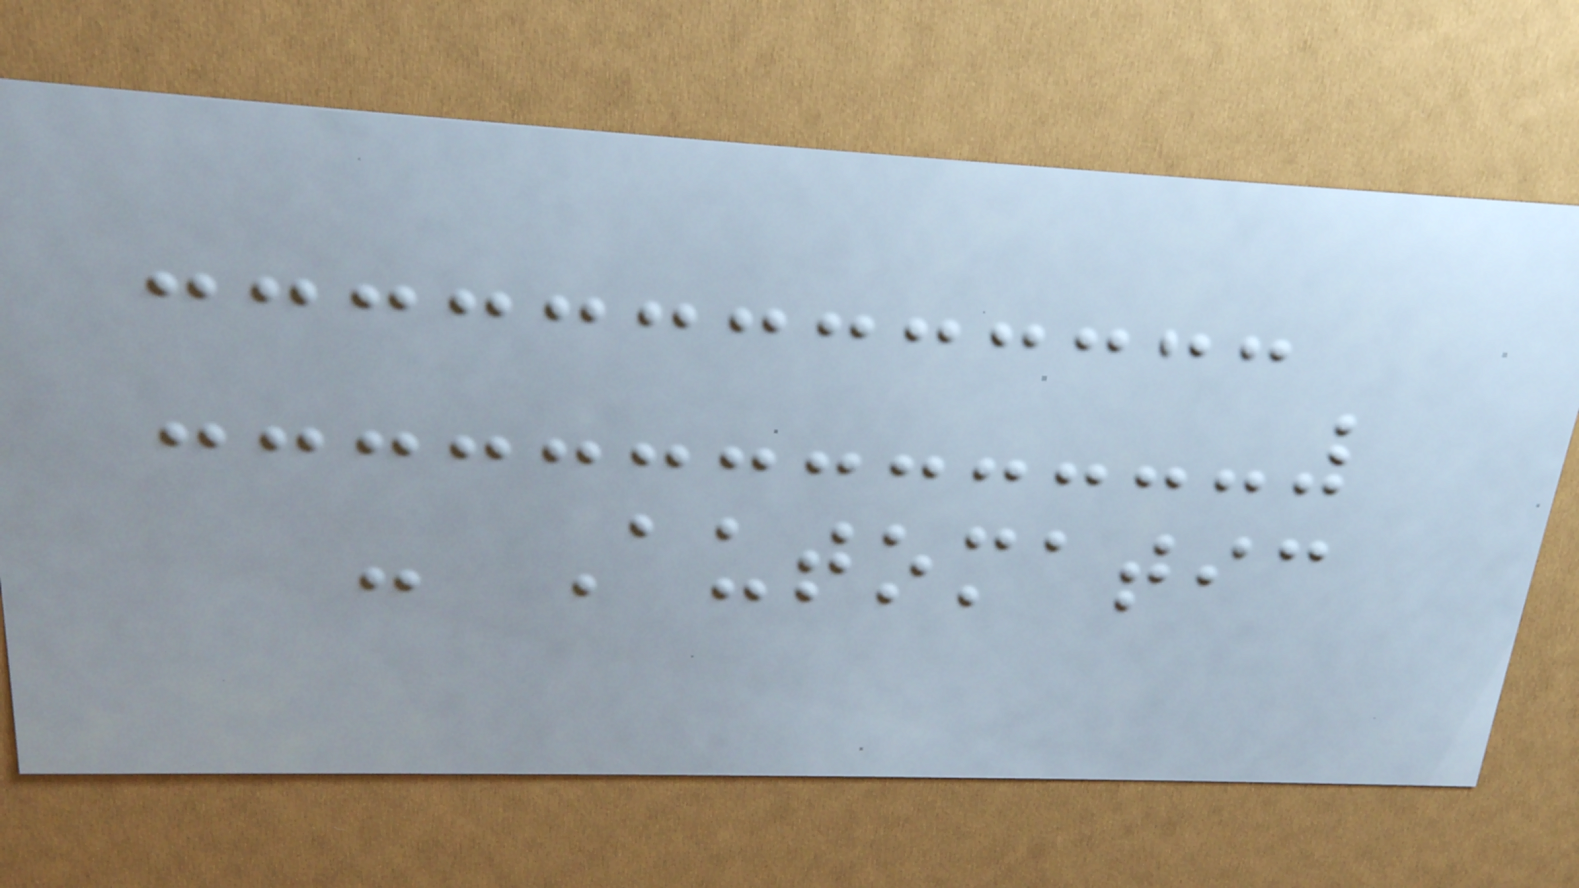- Automatic
